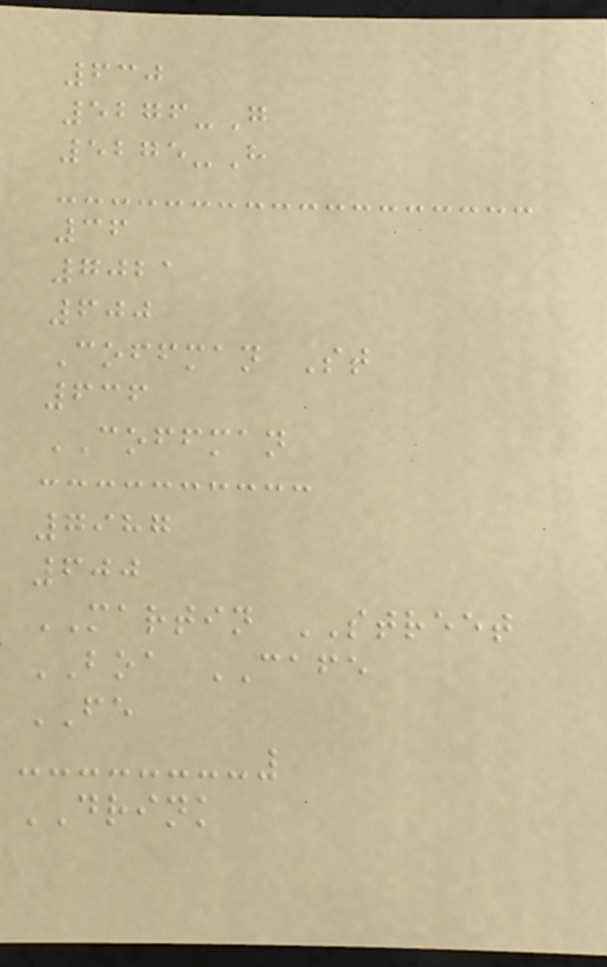630
5276-G
5275-H
36
7021
600
Coffman St
636
COFFMAN
7987
600
MARTIN STREET
BOA CAFE
FE
DRINK
